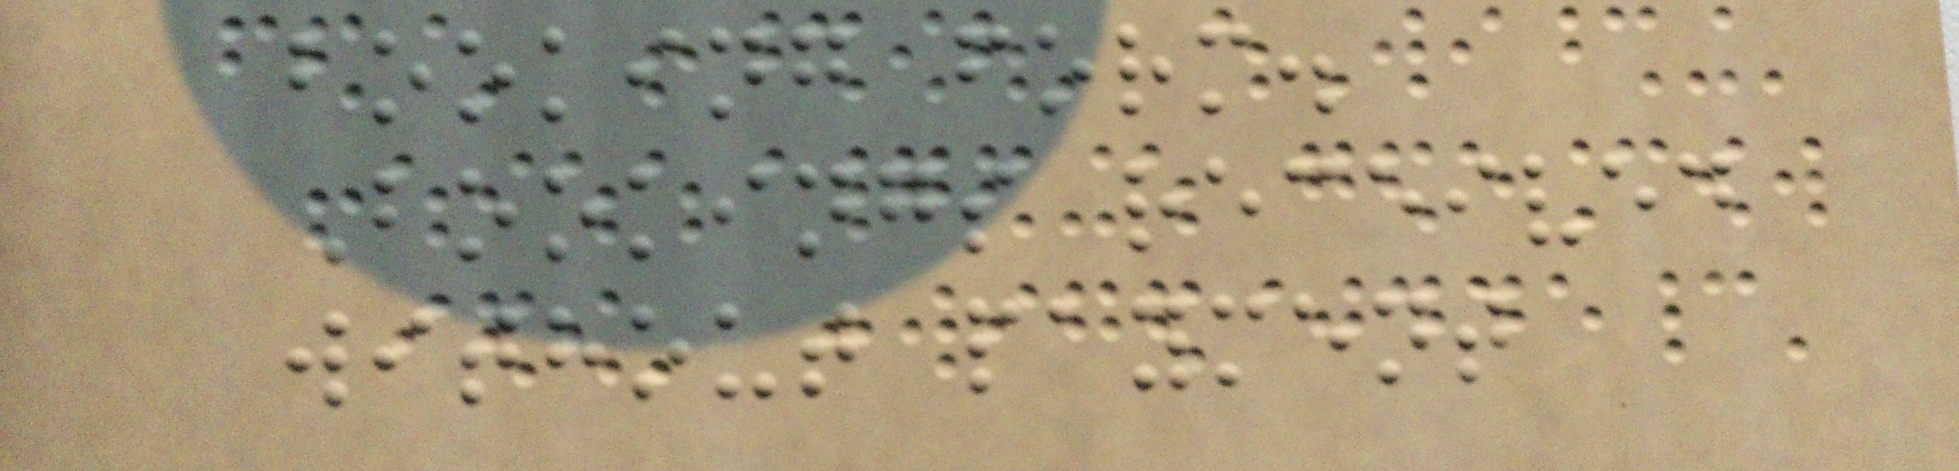booking form.
Bookings received
without payment
